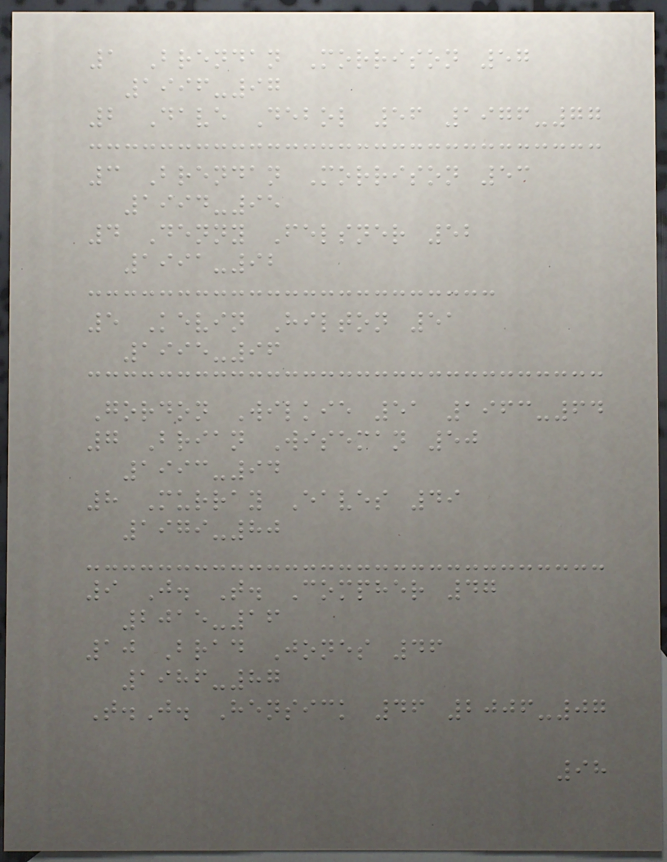1 Brendan Morrison 57
1996-97
2 Dave Debol 56 1976-77
3 Brendan Morrison 53
1994-95
4 Denny Felsner 52
1991-92
5 Kevin Hilton 51
1995-96
Gordon Wilkie 51 1963-64
7 Brian Wiseman 50
1993-94
8 Murray Eaves 49
1979-80
9 J. T. Compher 47
2015-16
10 Brad Jones 46
1986-87
T.J. Hensick 46 2006-07
98
